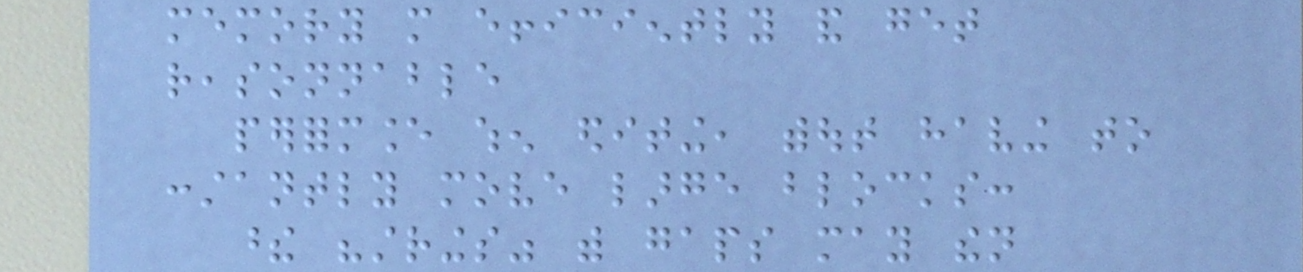memory more efficiently and get
reasonnable
performance when editing, without having to
constantly move large blocks:
these "strings" with gaps may then
